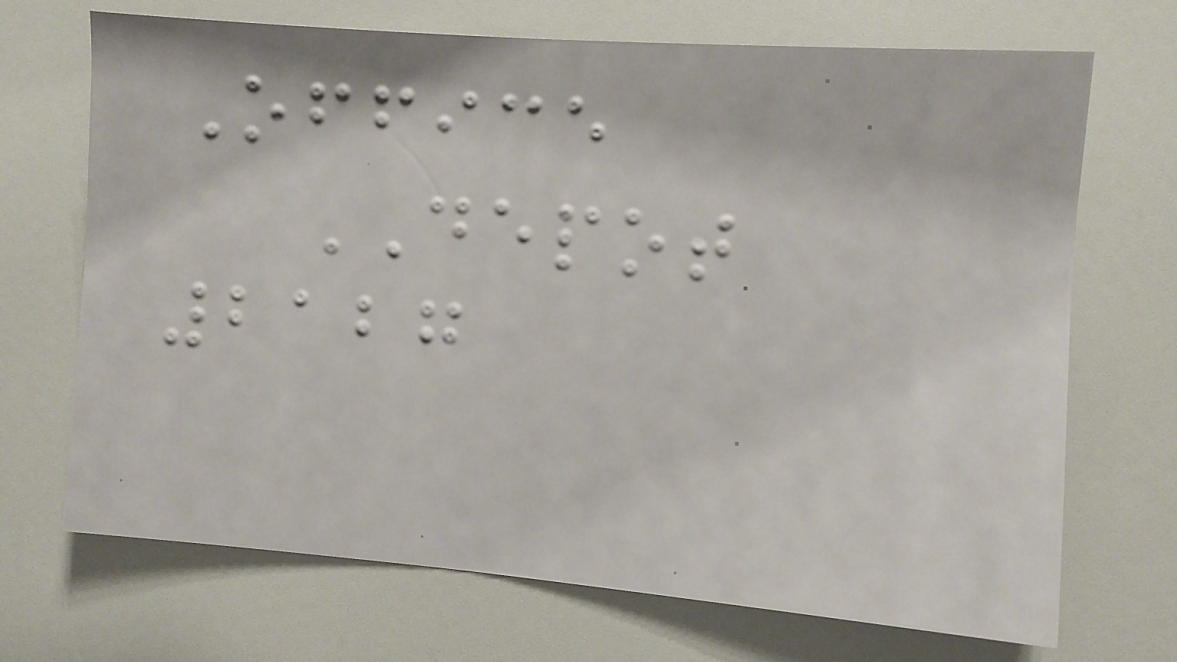Office
DEPOT
2127
